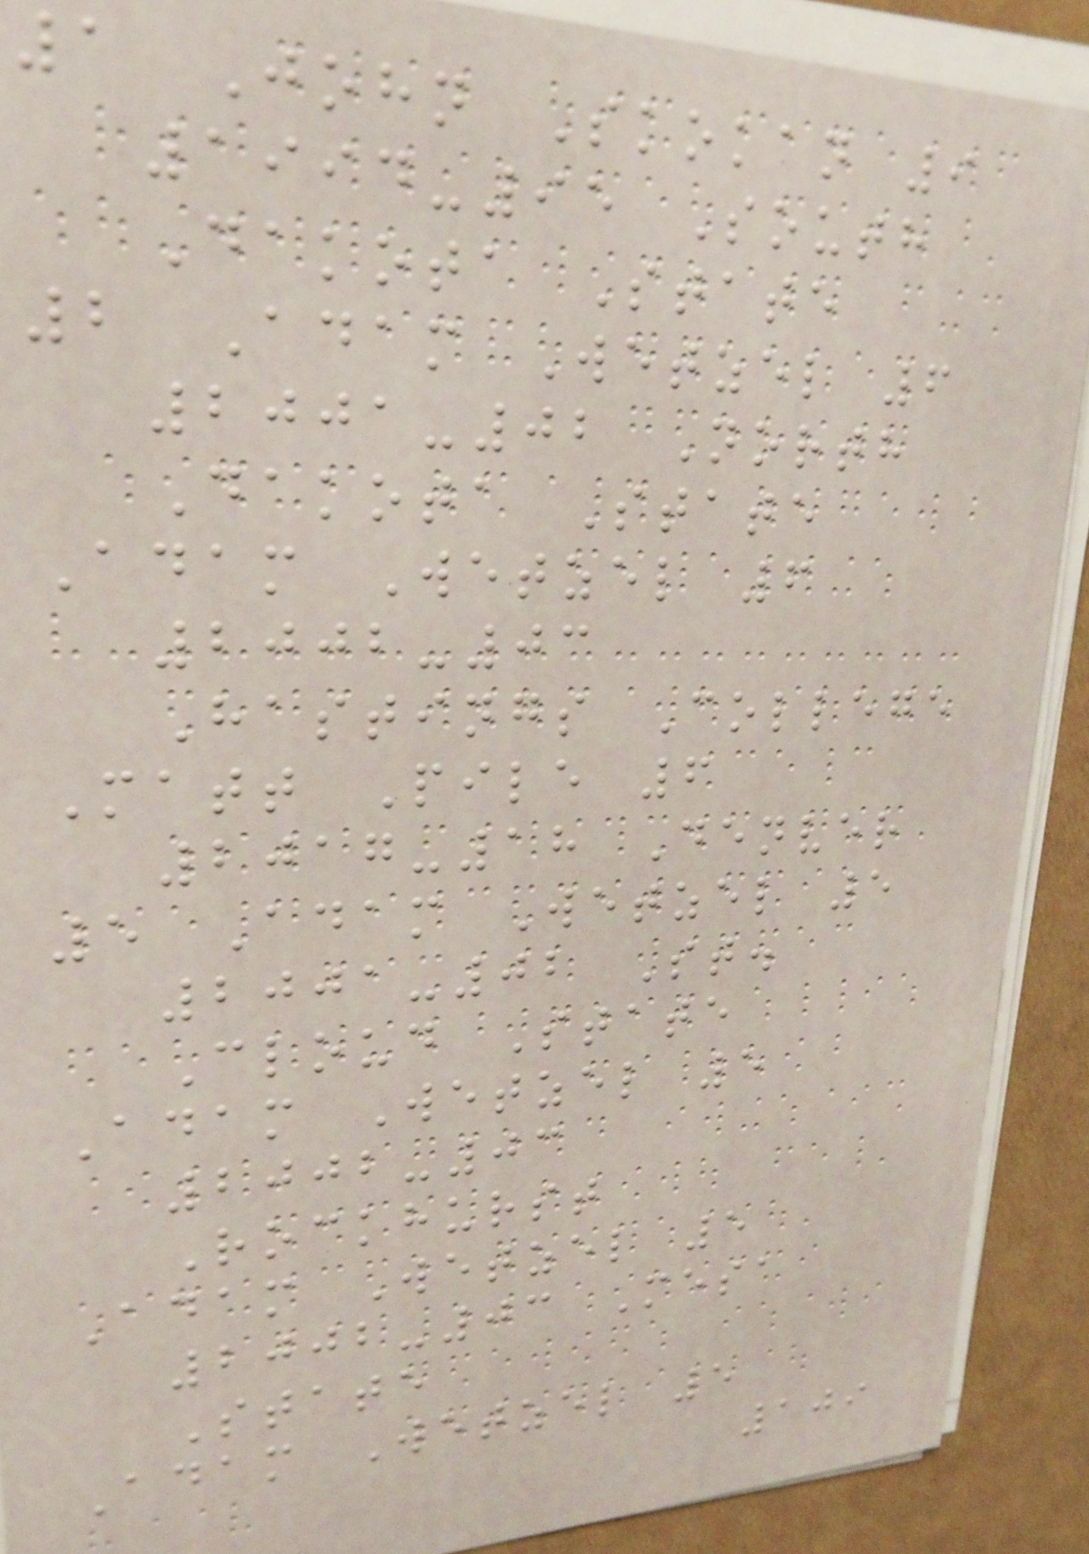1 John Skokan 9
1994-95 South
Dakota State
2 Adam Wetzel 6
2001-02 North
Dakota State
Adam Wetzel 6
2002-03
Hastings College
Matt Pile 6
2017-18 Denver
5 Adam Wetzel 5
2001-02 St.
Cloud State
Adam Wetzel 5
2002-03
Rockhurst
Adam Wetzel 5
2002-03 Mesa
State
Adam Wetzel 5
109
